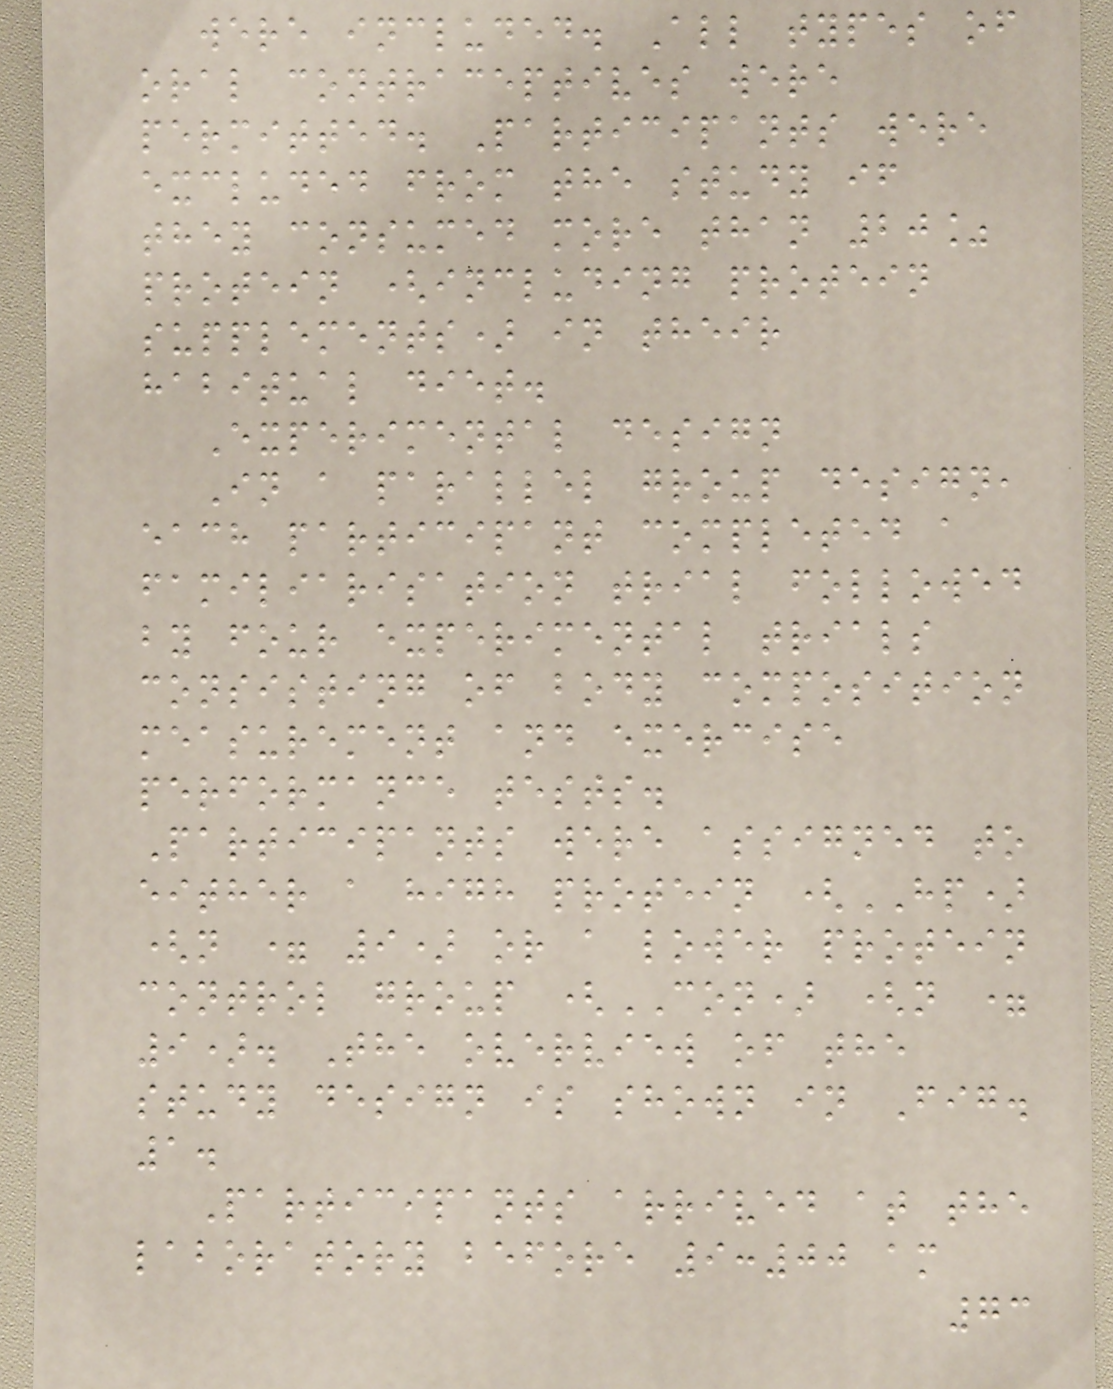were included. All types of
oral contraceptives were
permitted. Participants were
excluded from the study if
they consumed more than 20%
protein (including protein
supplements) in their
habitual diet.
Experimental design
In a parallel group design,
each participant completed a
familiarisation trial followed
by four experimental trials
consisting of body composition
measurement and exercise
performance tests.
Participants were assigned to
either a high protein (HP)
(n = 9) or a lower protein
control group (CON) (n =
9). The overview of the
study design is shown in Fig.
1.
Participants arrived at the
laboratory before 9:00 am
73
